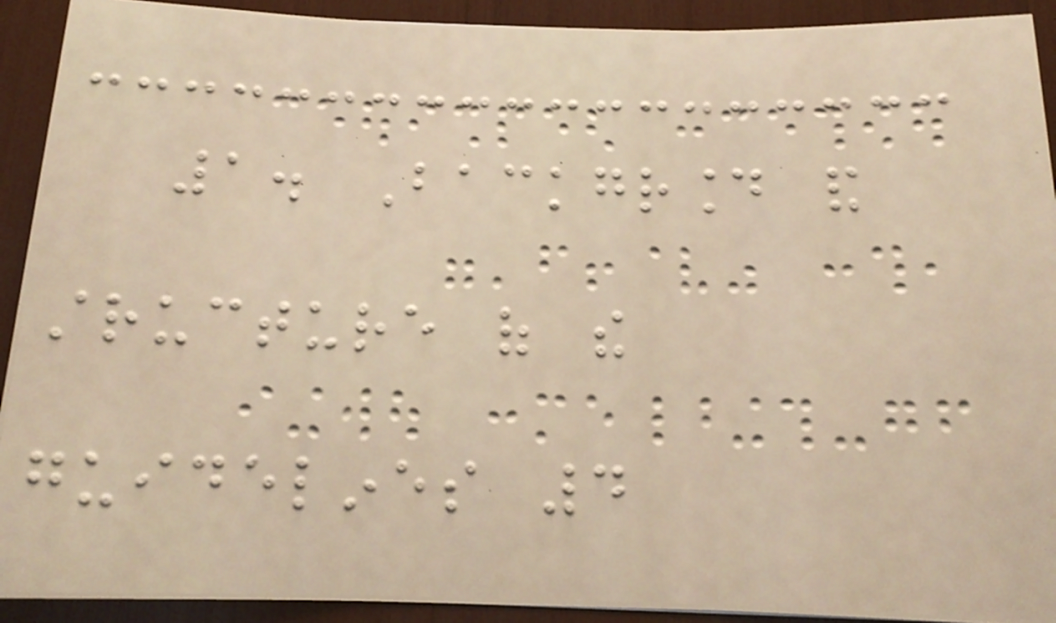1. Background and
structure of the
guidelines 4
